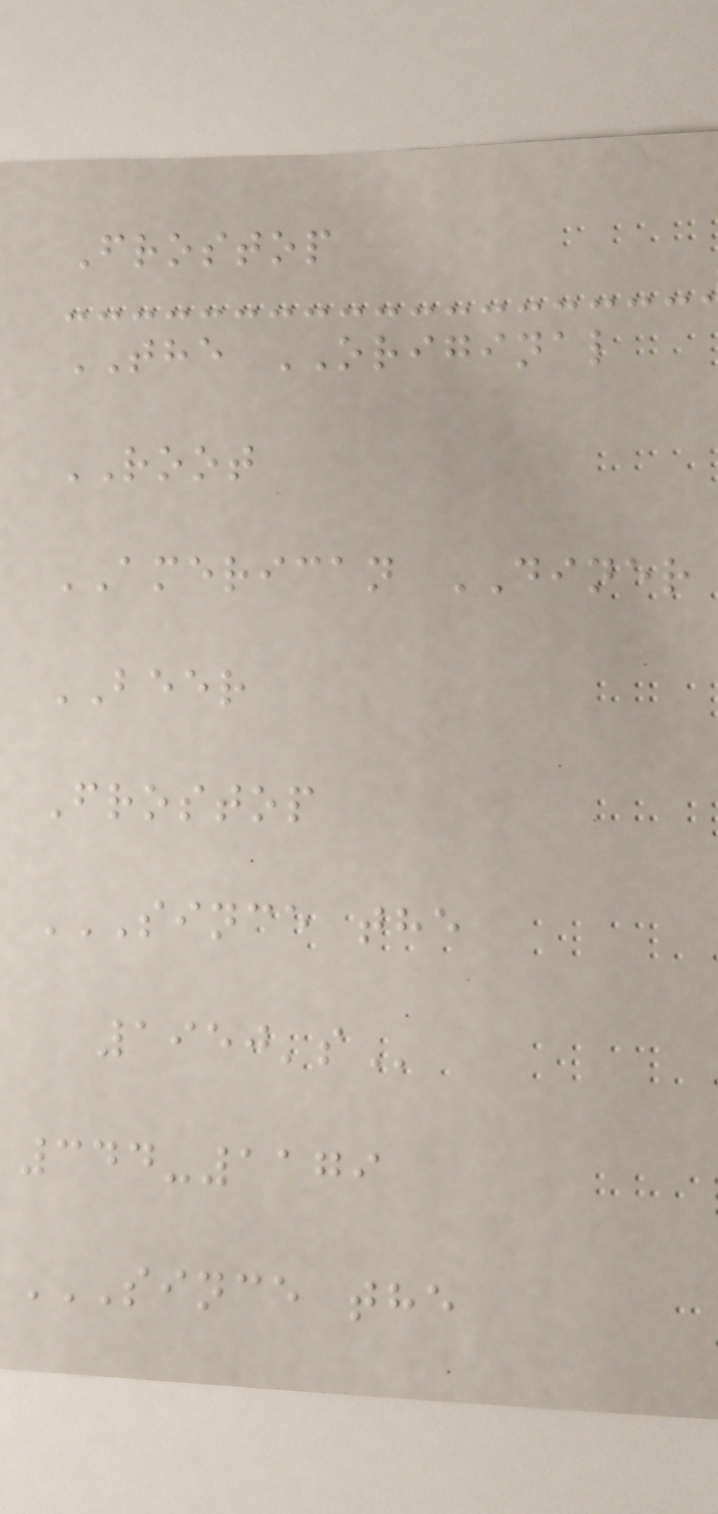Frostop
THE ORIGINAL
ROOT
AMERICAN DINER
BEER
Frostop
SINCE THE
1950'S
344-1179
SINCE THE
